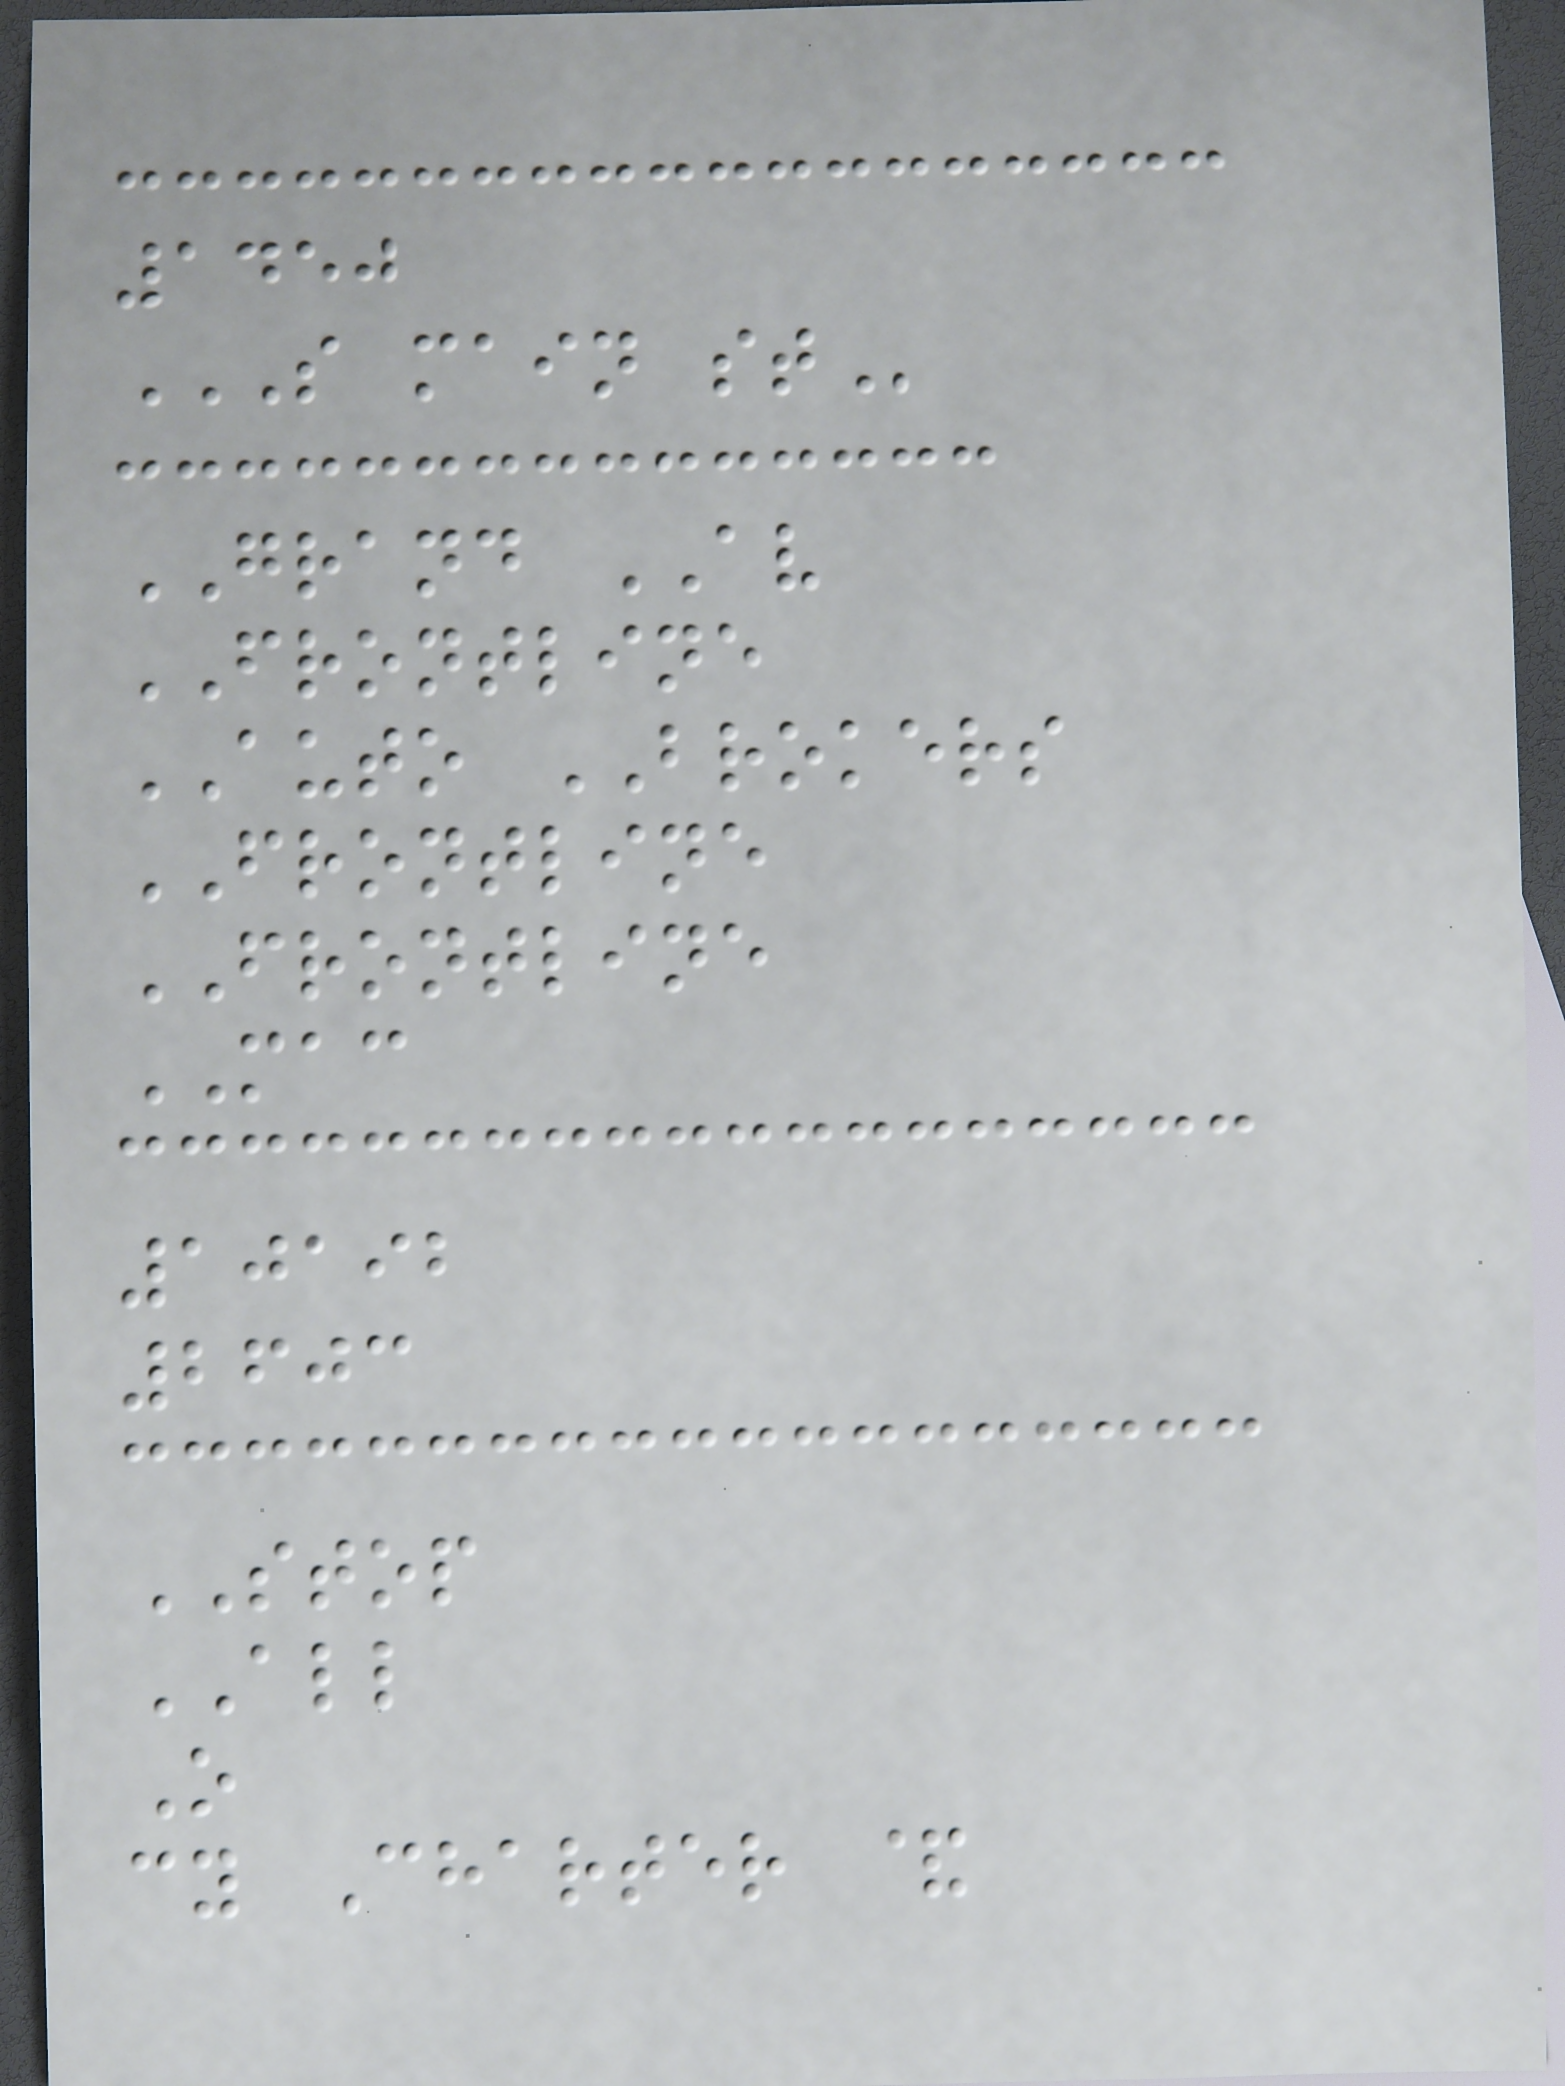1450
S MAIN ST
GRAND AV
FRONTLINE
AUTO BROKERS
FRONTLINE
FRONTLINE
MAC
10192
2603
STOP
ALL
O
cy Charter &
